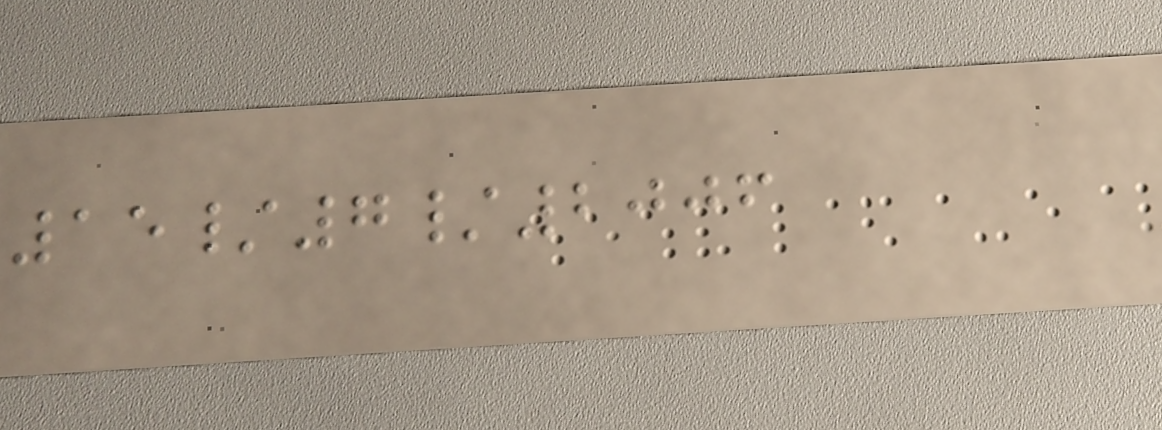15/7/2006
